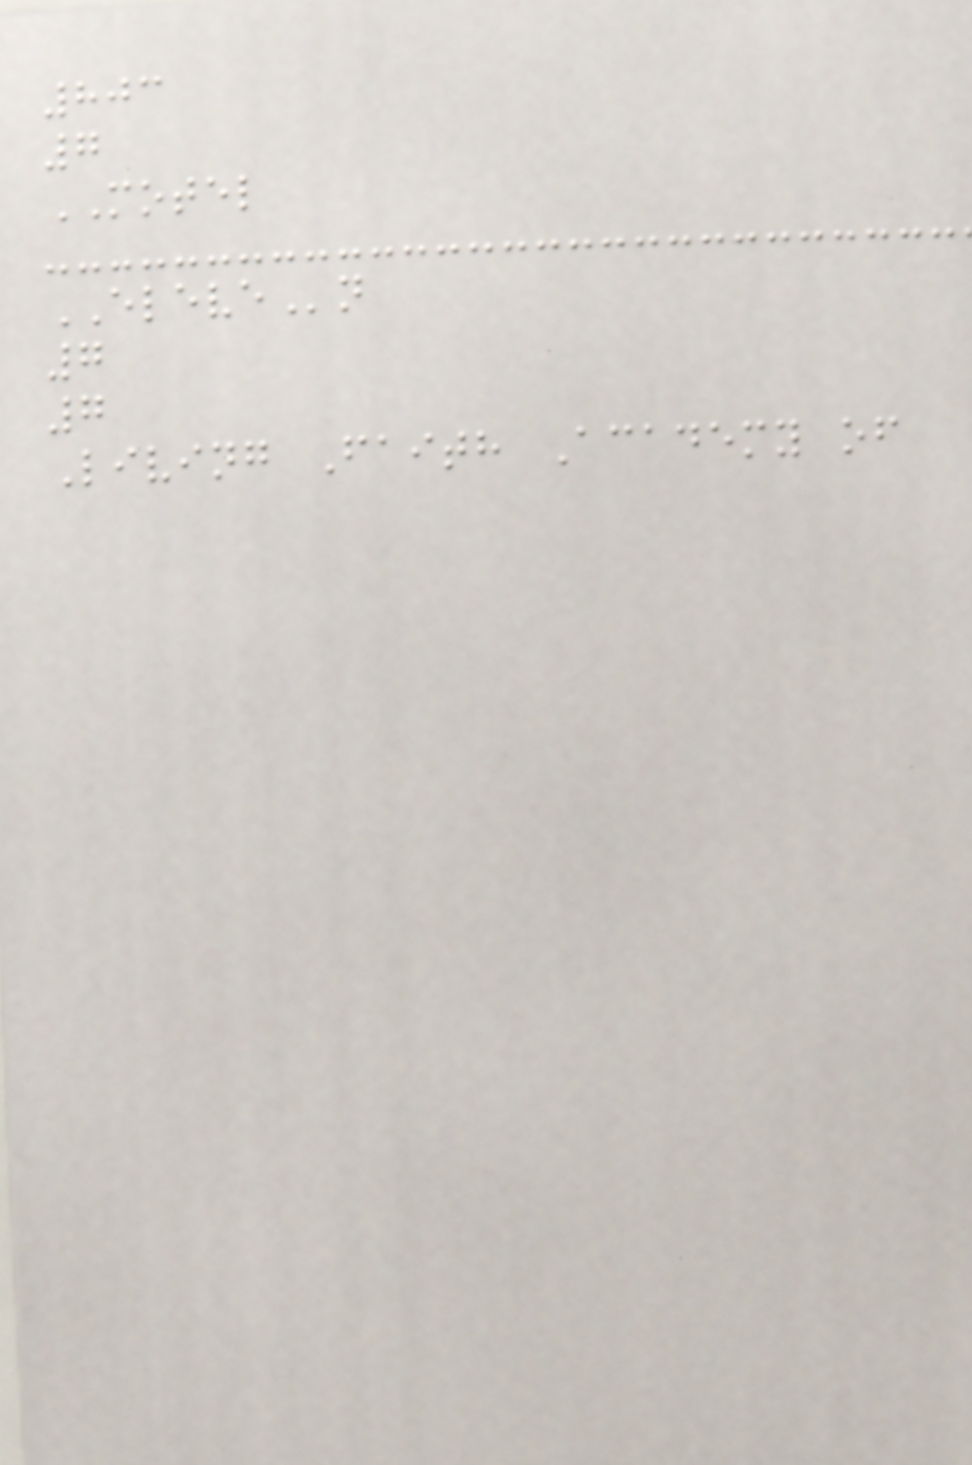803
7
MOTEL
ELEVEn
7
7
Living Faith Academy of
